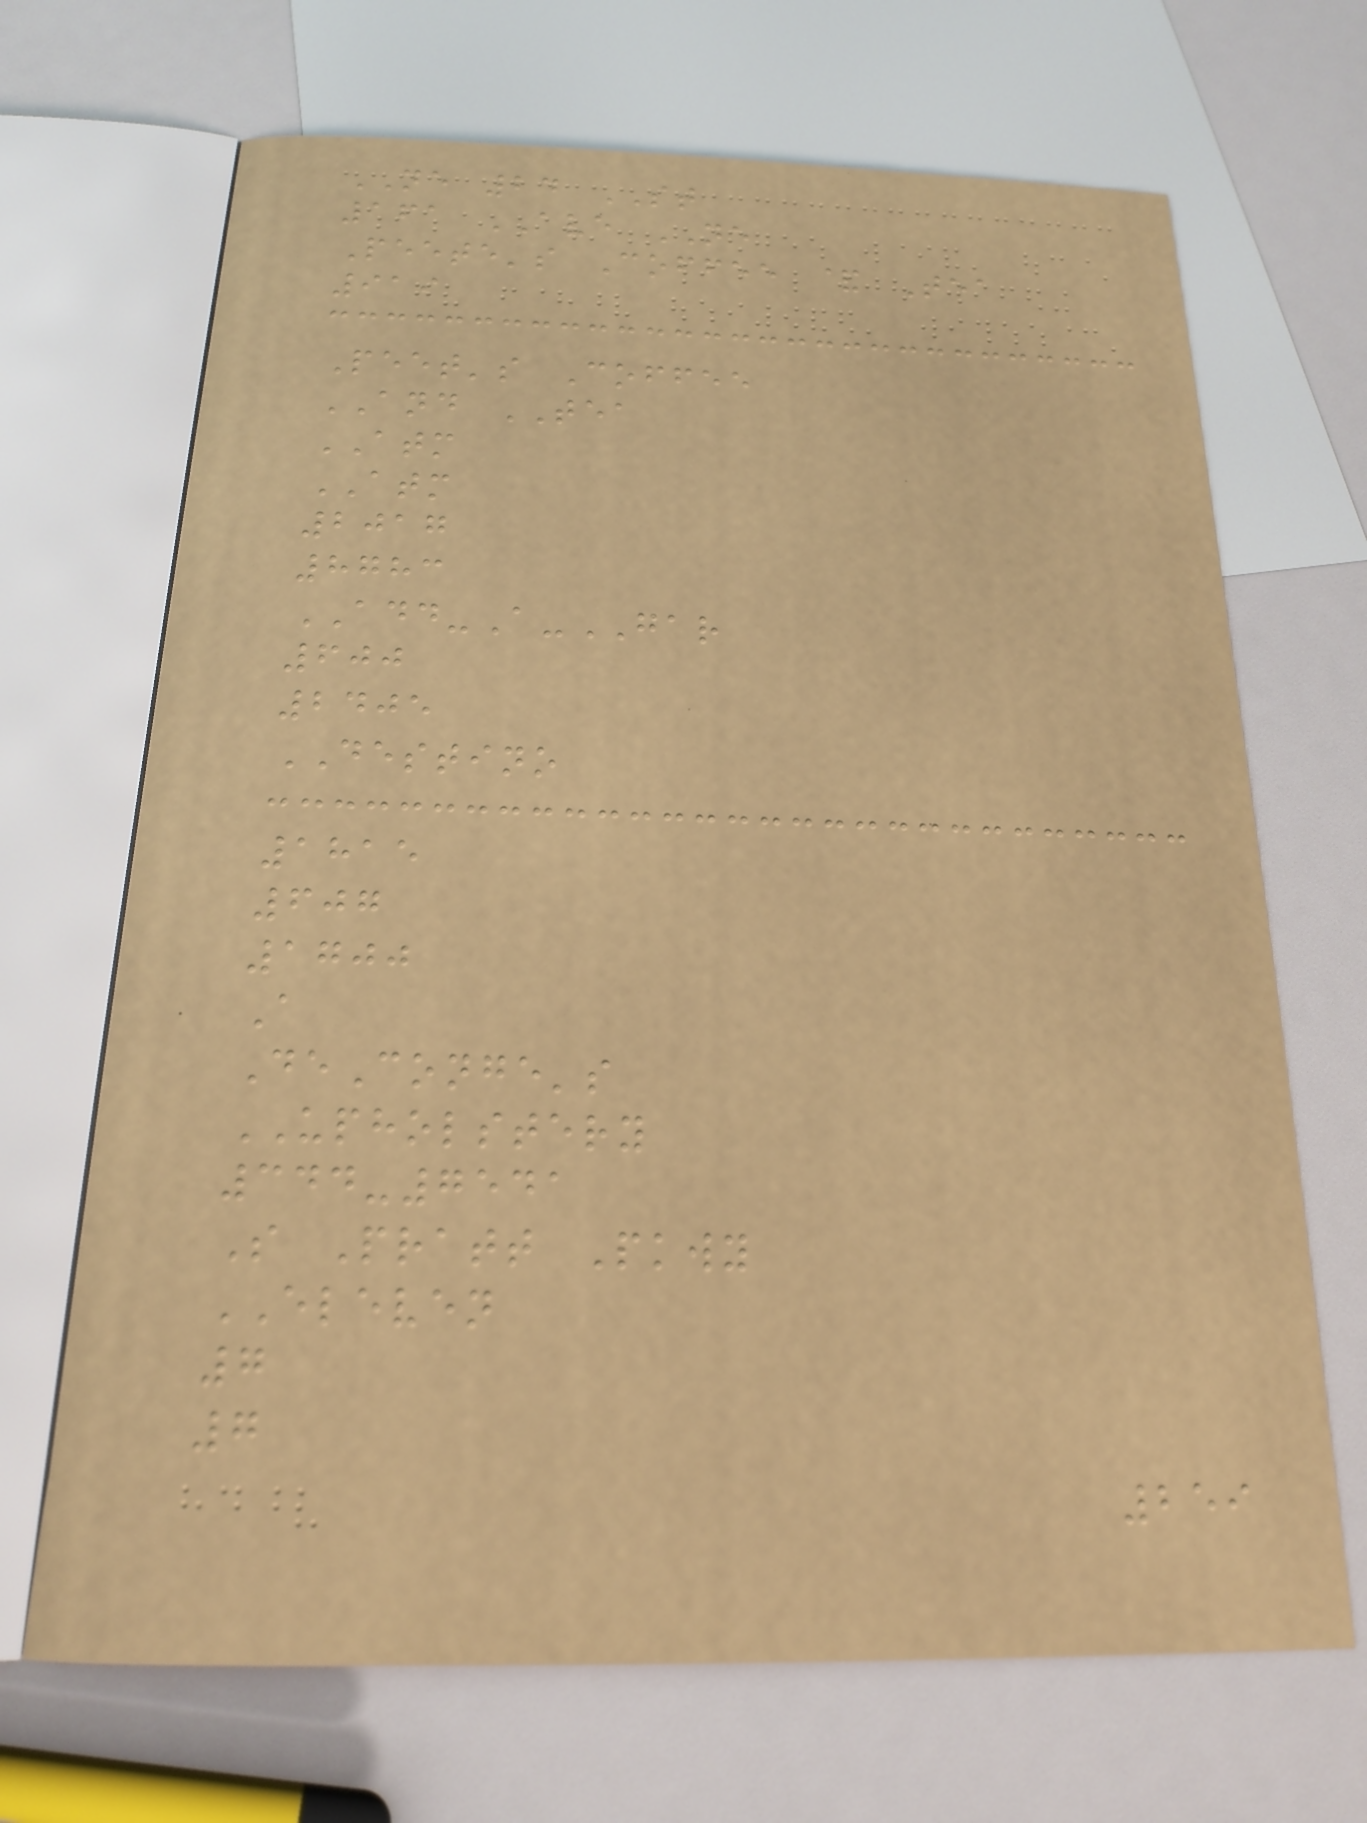NE 24 ST
161 AVE NE
Peete's Coffee & Tea
919
Peet's Coffee
AND TEA
ATM
ATM
2017
8783
ADD-A-GAR
600
2405
DESTINO
1815
607
1700
A
DeConge's
UPHOLSTERY
344-7541
S Pratt Pkwy
ELEVEN
7
7
259
